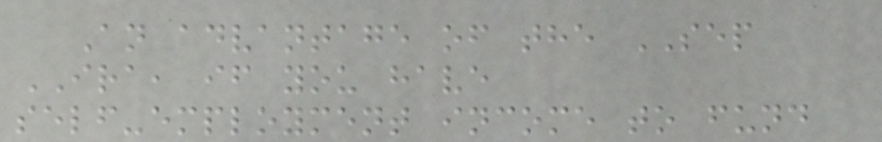An advantage of the SEP
IRA, if you have
self-employment income to fund
